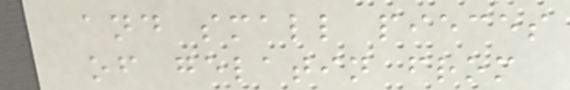and small pieces
of gelatin from
